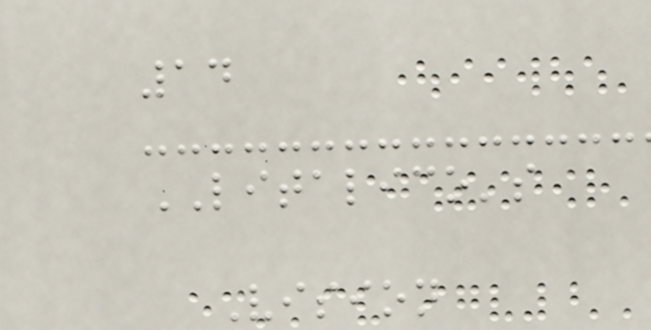14
LITALICO's
Vision
